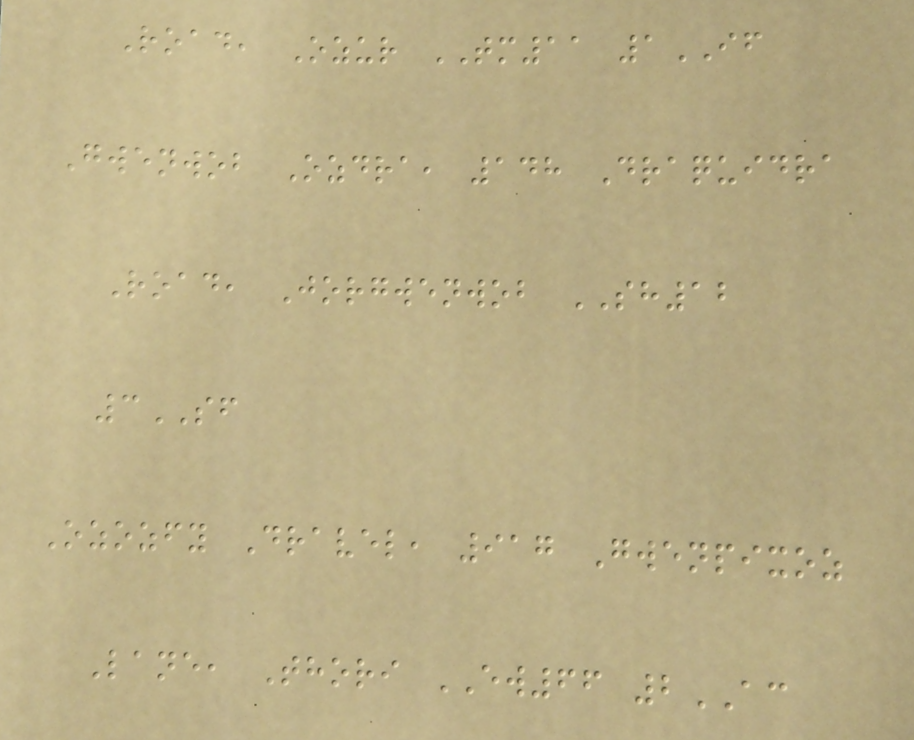Road, Ozur TM11 1IF
Gwenwob Ozdra, 148 Draquidra
Road, Jorgwenwob SH12
3SF
Ozozfy Dravel, 917 Gwenpixoz
Lane, Thori EW66 2AC
